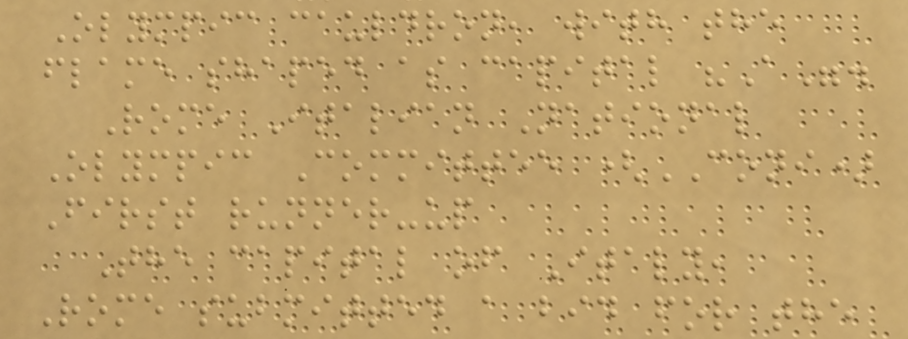Olympic cauldron, with the
flame shaped as capital "A".
Rome Italian National
Olympic Committee (CONI)
First runner-up
The capital of Italy,
Rome submitted a bid for the
